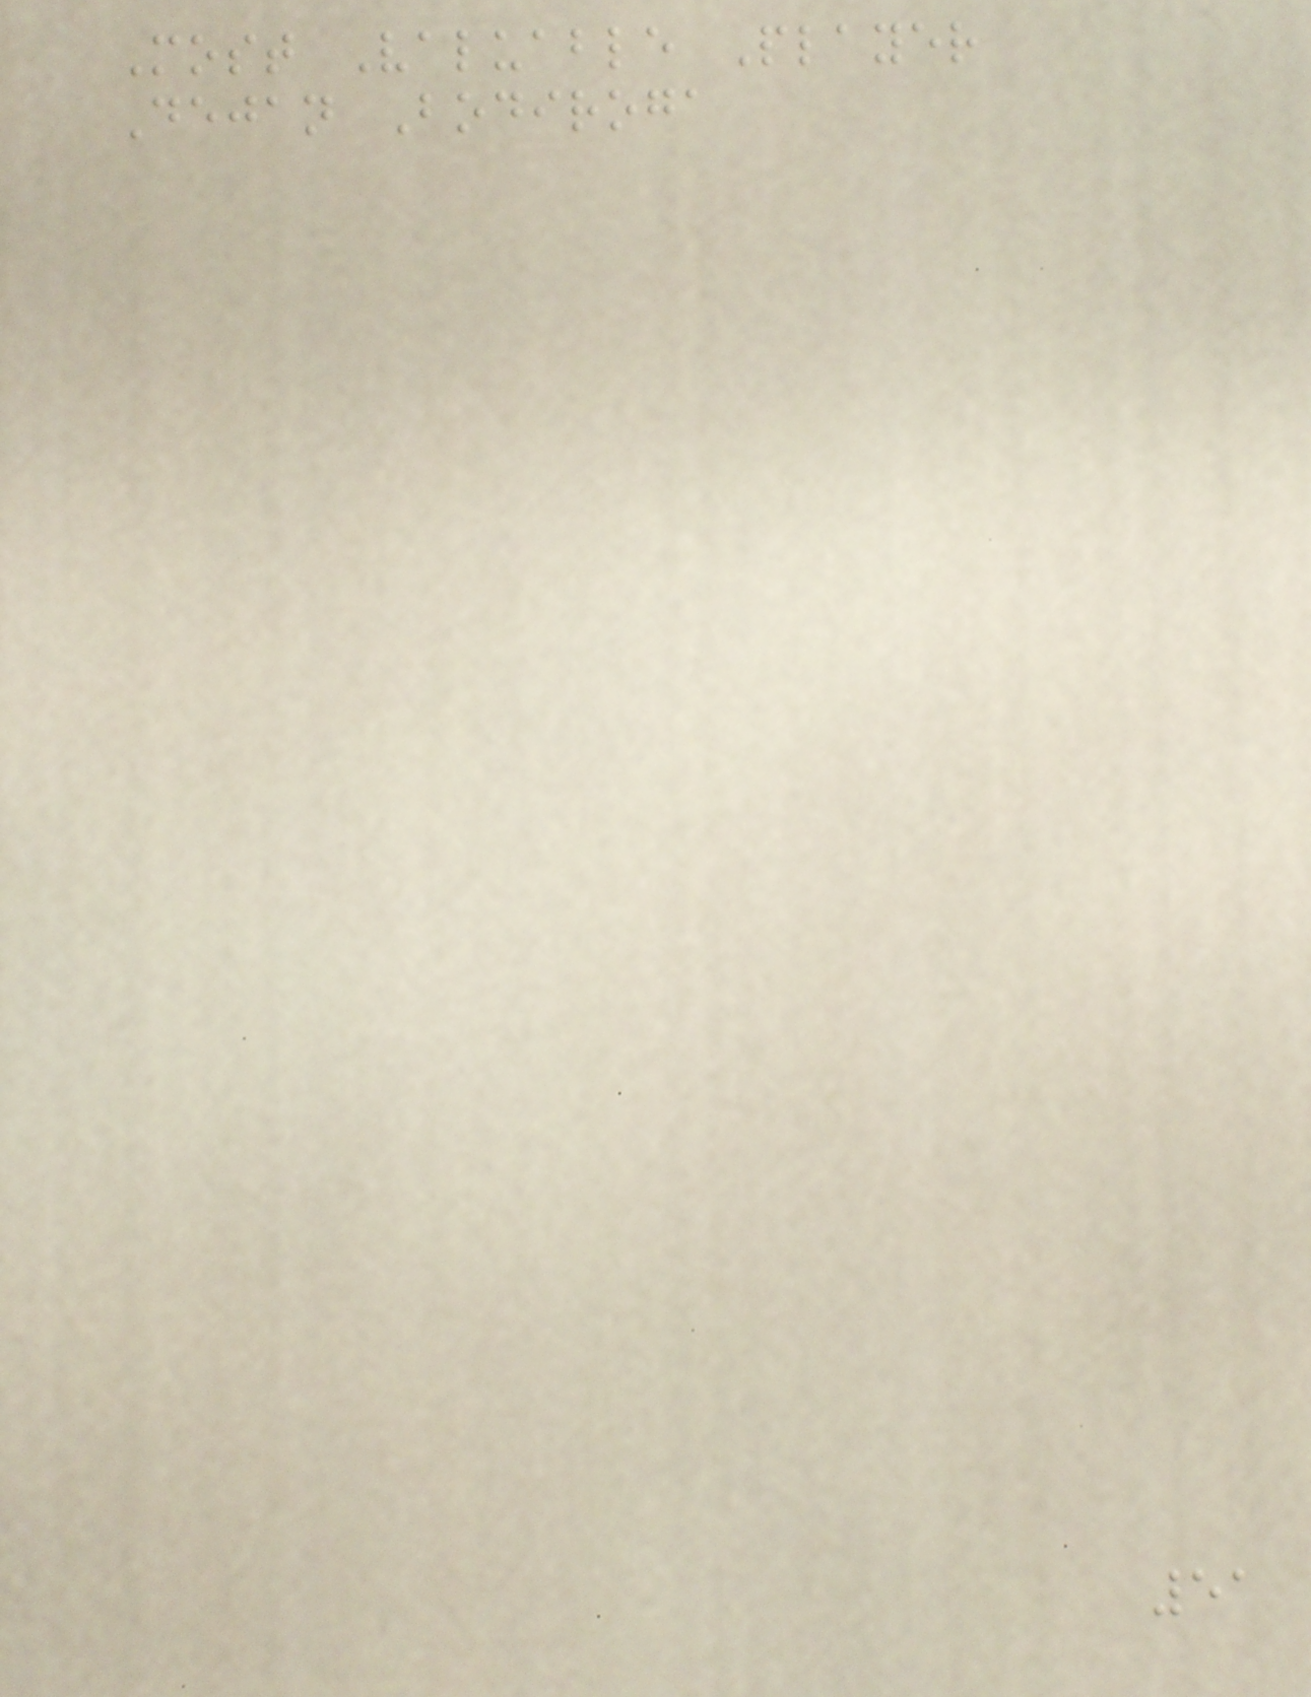Most Valuable Player
Dejan Bodiroga
51
